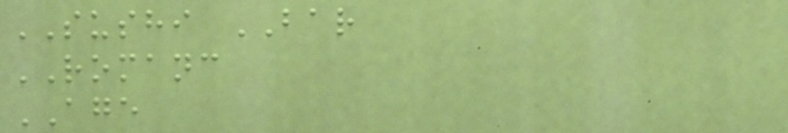SUSHI BAR
ROMANC
AGE
